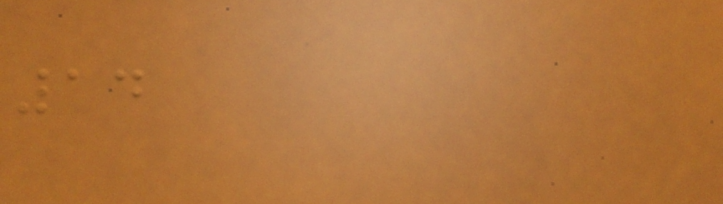14
